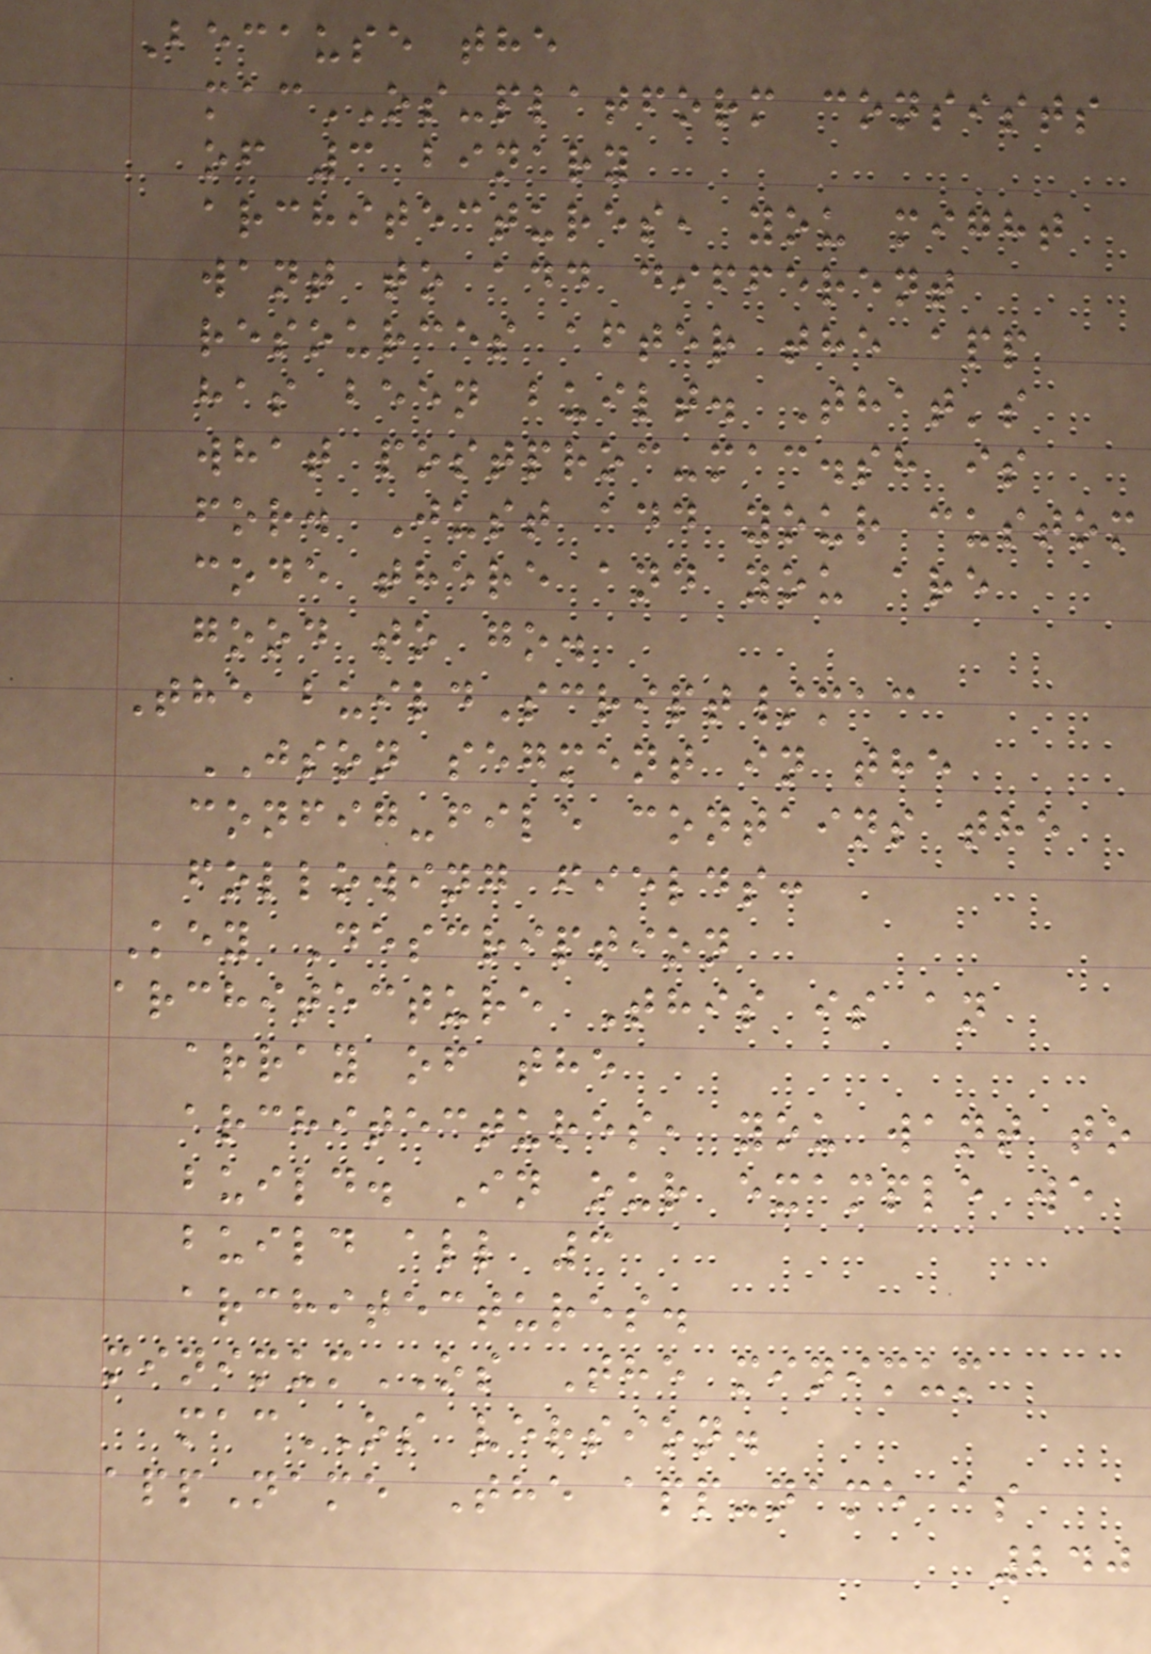Because the
macOS-platform consists
of 3 binary
architectures, you might
want to add different
resources after the app
has been built. That's
what postproc-mac.sh is
for. Just add your custom
code there and you are
good to go.
The buildScript/mac
JSON segment in the
config-file contains the
following fields:
Key Description
architecture This is an
array of the
architectures, you want to
build. In our example we
build all 3
architectures.
minimumOS The minimum
macOS version.
appName The app-name as
240
